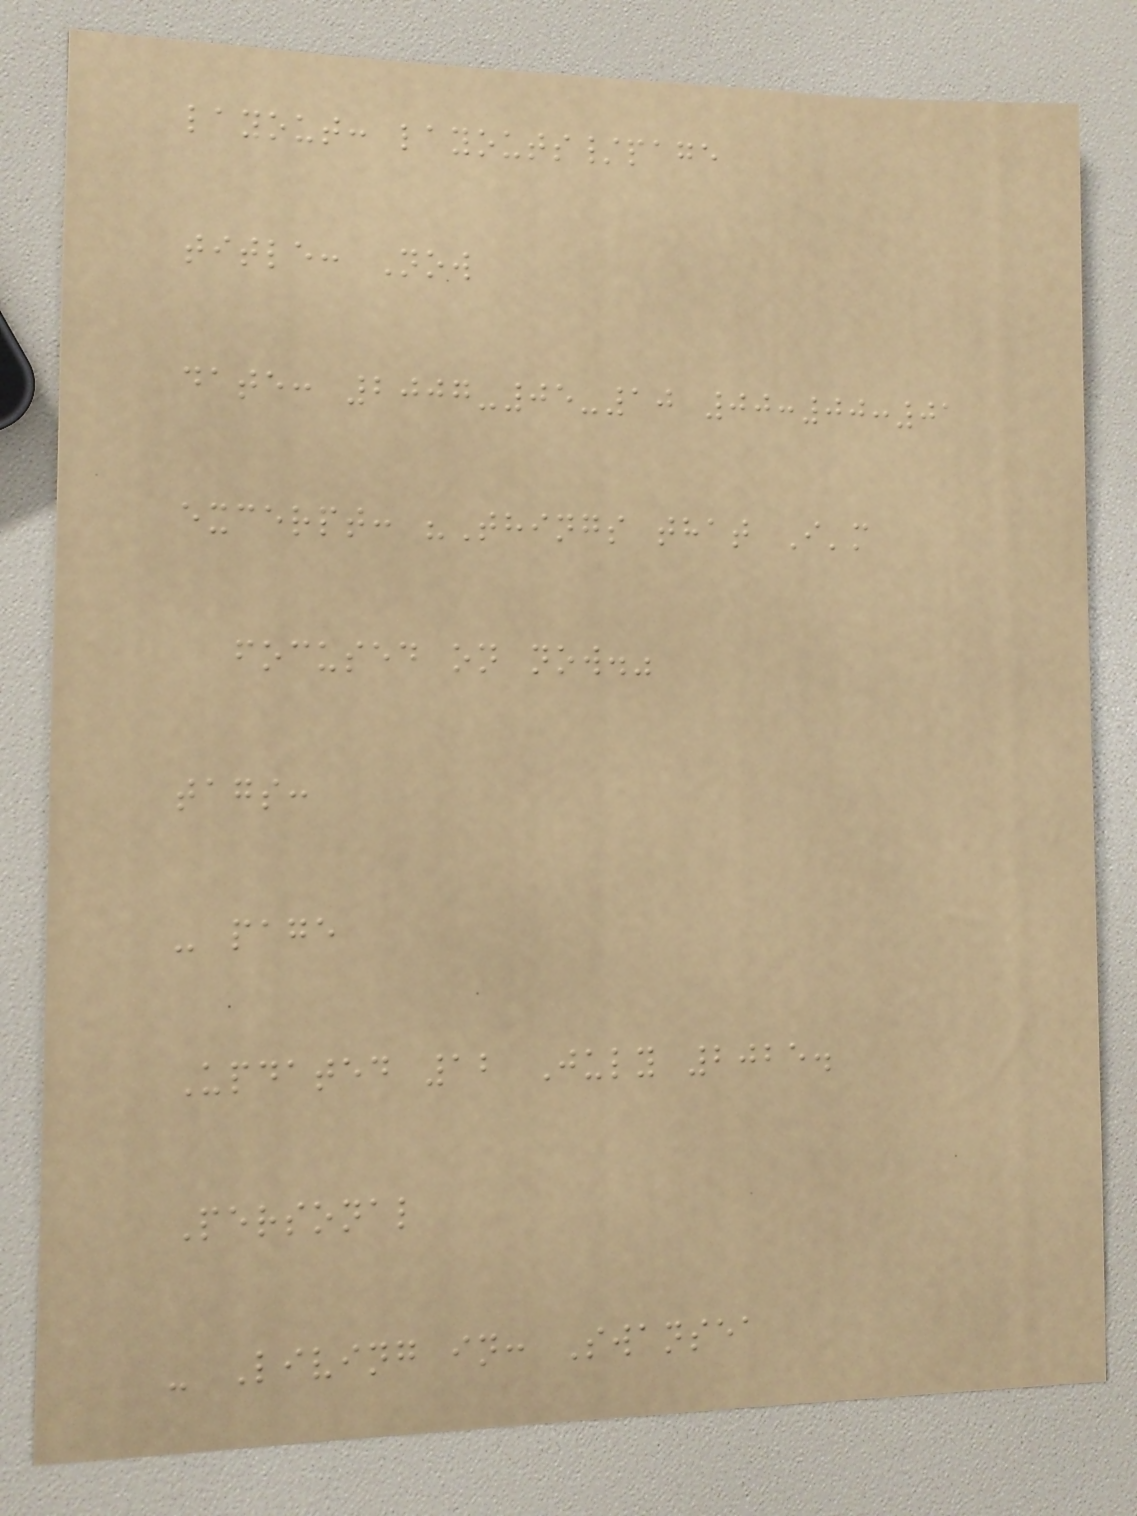layout: layouts/page
title: Now
date: 2007-05-10 00:00:01
excerpt: "Things that I'm
focused on now."
tags:
- page
Updated 12 July 2025.
Personal
- Living in: Swansea
